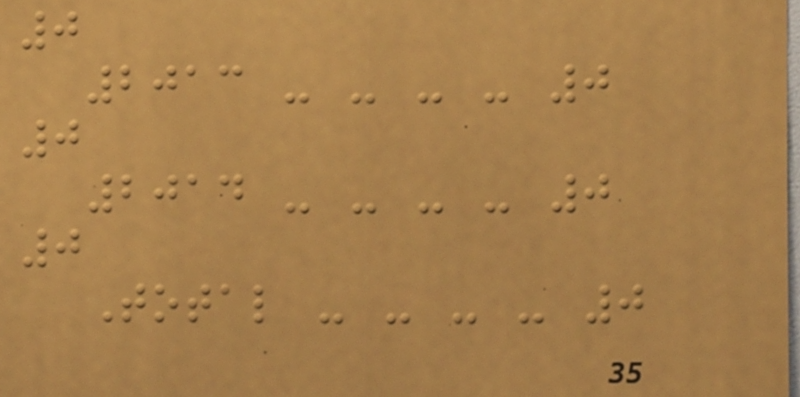0
2013 - - - - 0
0
2014 - - - - 0
0
Total - - - - 0
